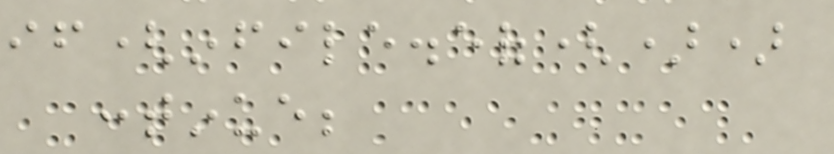if(infile.eof())
continue;
